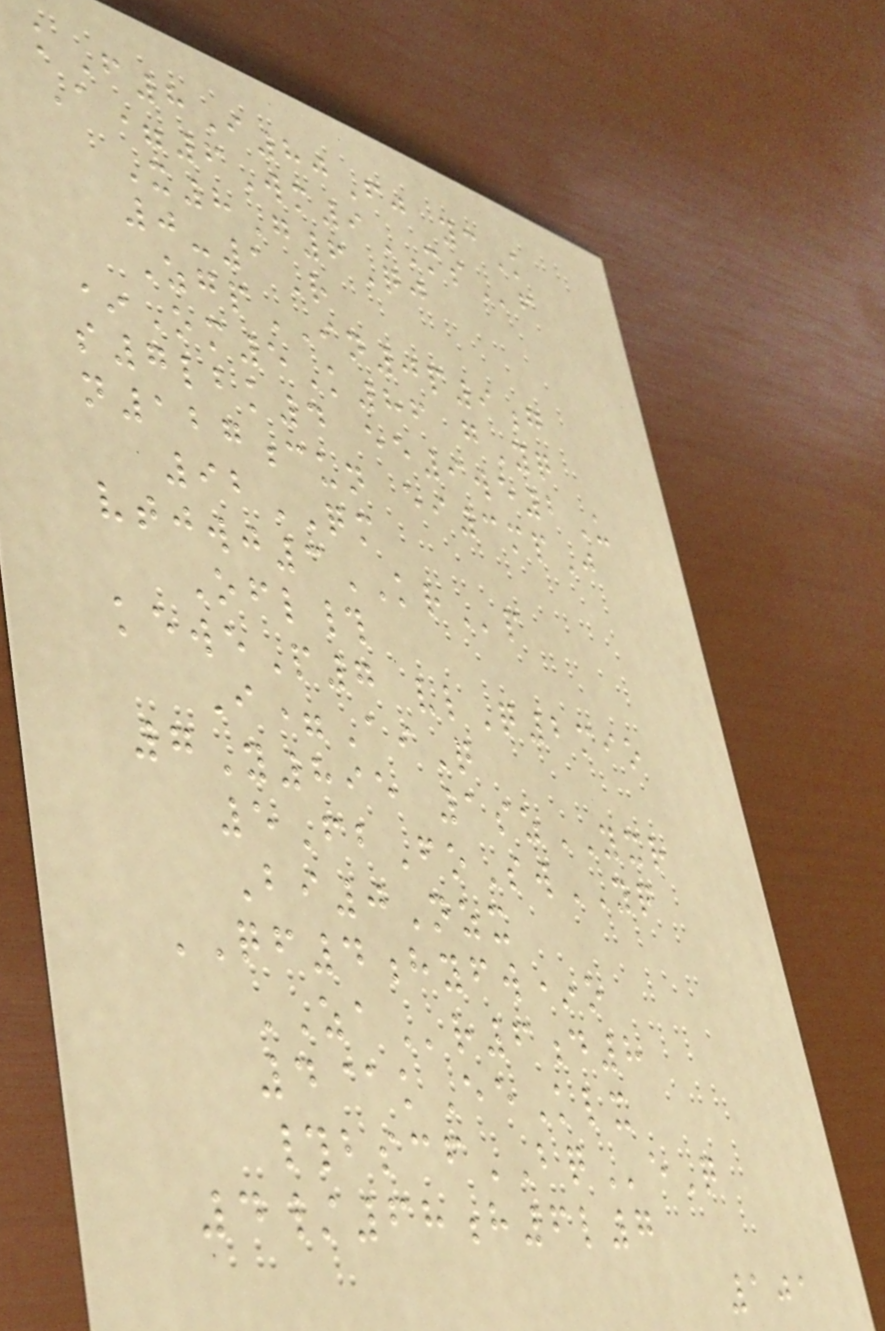kF8I80Fj ycK
A=6Wm9MSf
X8G6Qj
0-1R
ZgpIN0p9g
*Om5K86 gYq
s7lbk4 ee9we2U
n127cun ei3mpJ
92QM
vtjwj3KRp
Ofl#
keweP7 vlQ2mio
I=AiQ
7Y895 1szYXR
5FbFoSwYQ
Bi0Nzx
QF4hyfw*o
ZAr6d8
4@kEeKlx
#bscfBQeQ
4/68h6l7
101
